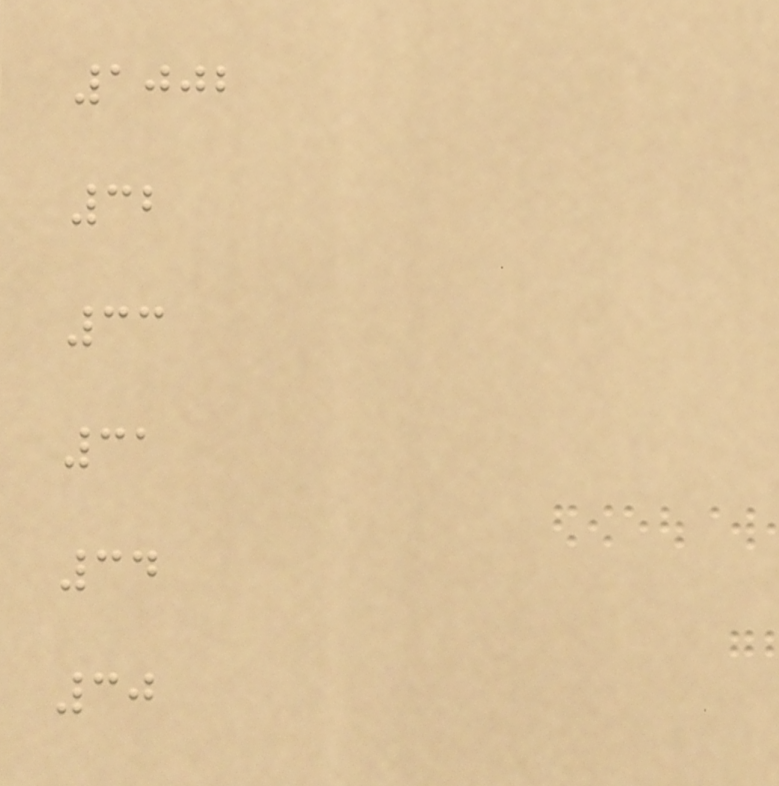1002
32
33
31
34
30
